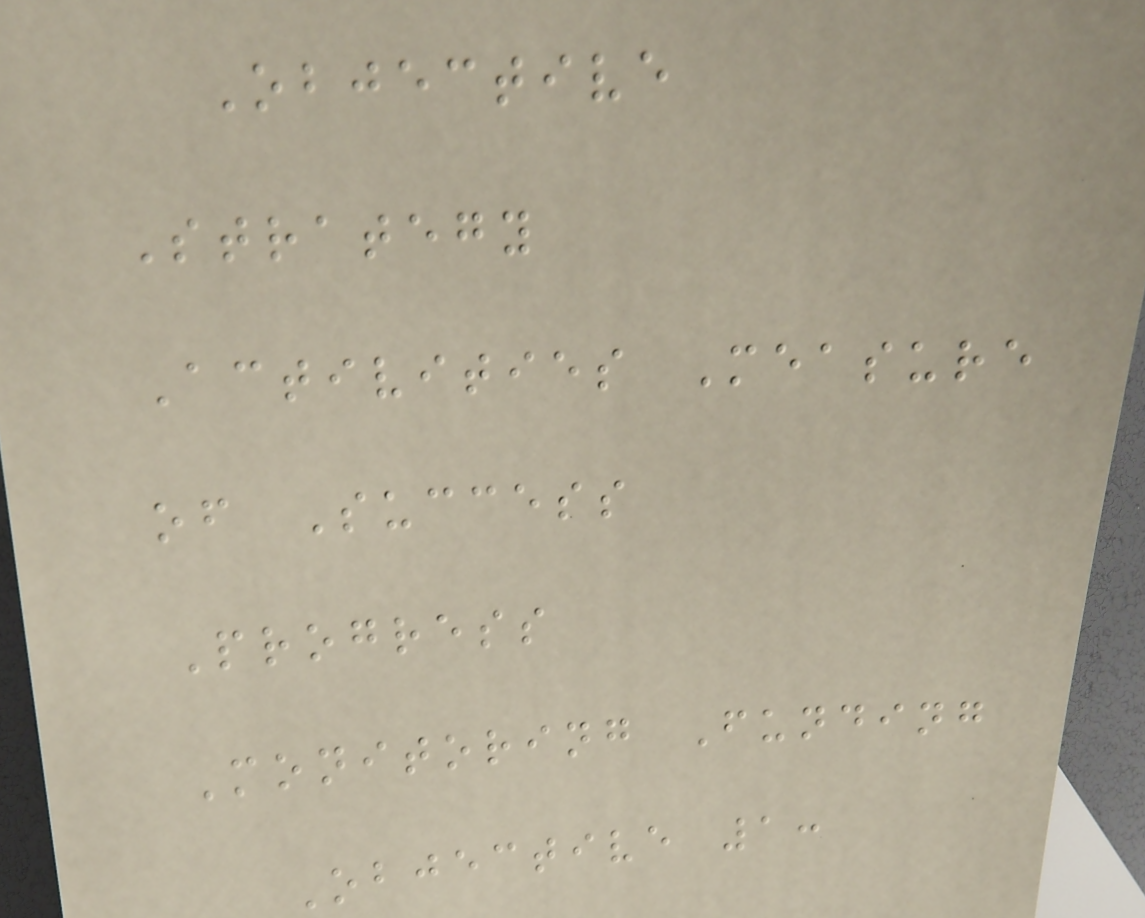Objective
Strategy
Activities Measure
of Success
Progress
Monitoring Funding
Objective 1:
